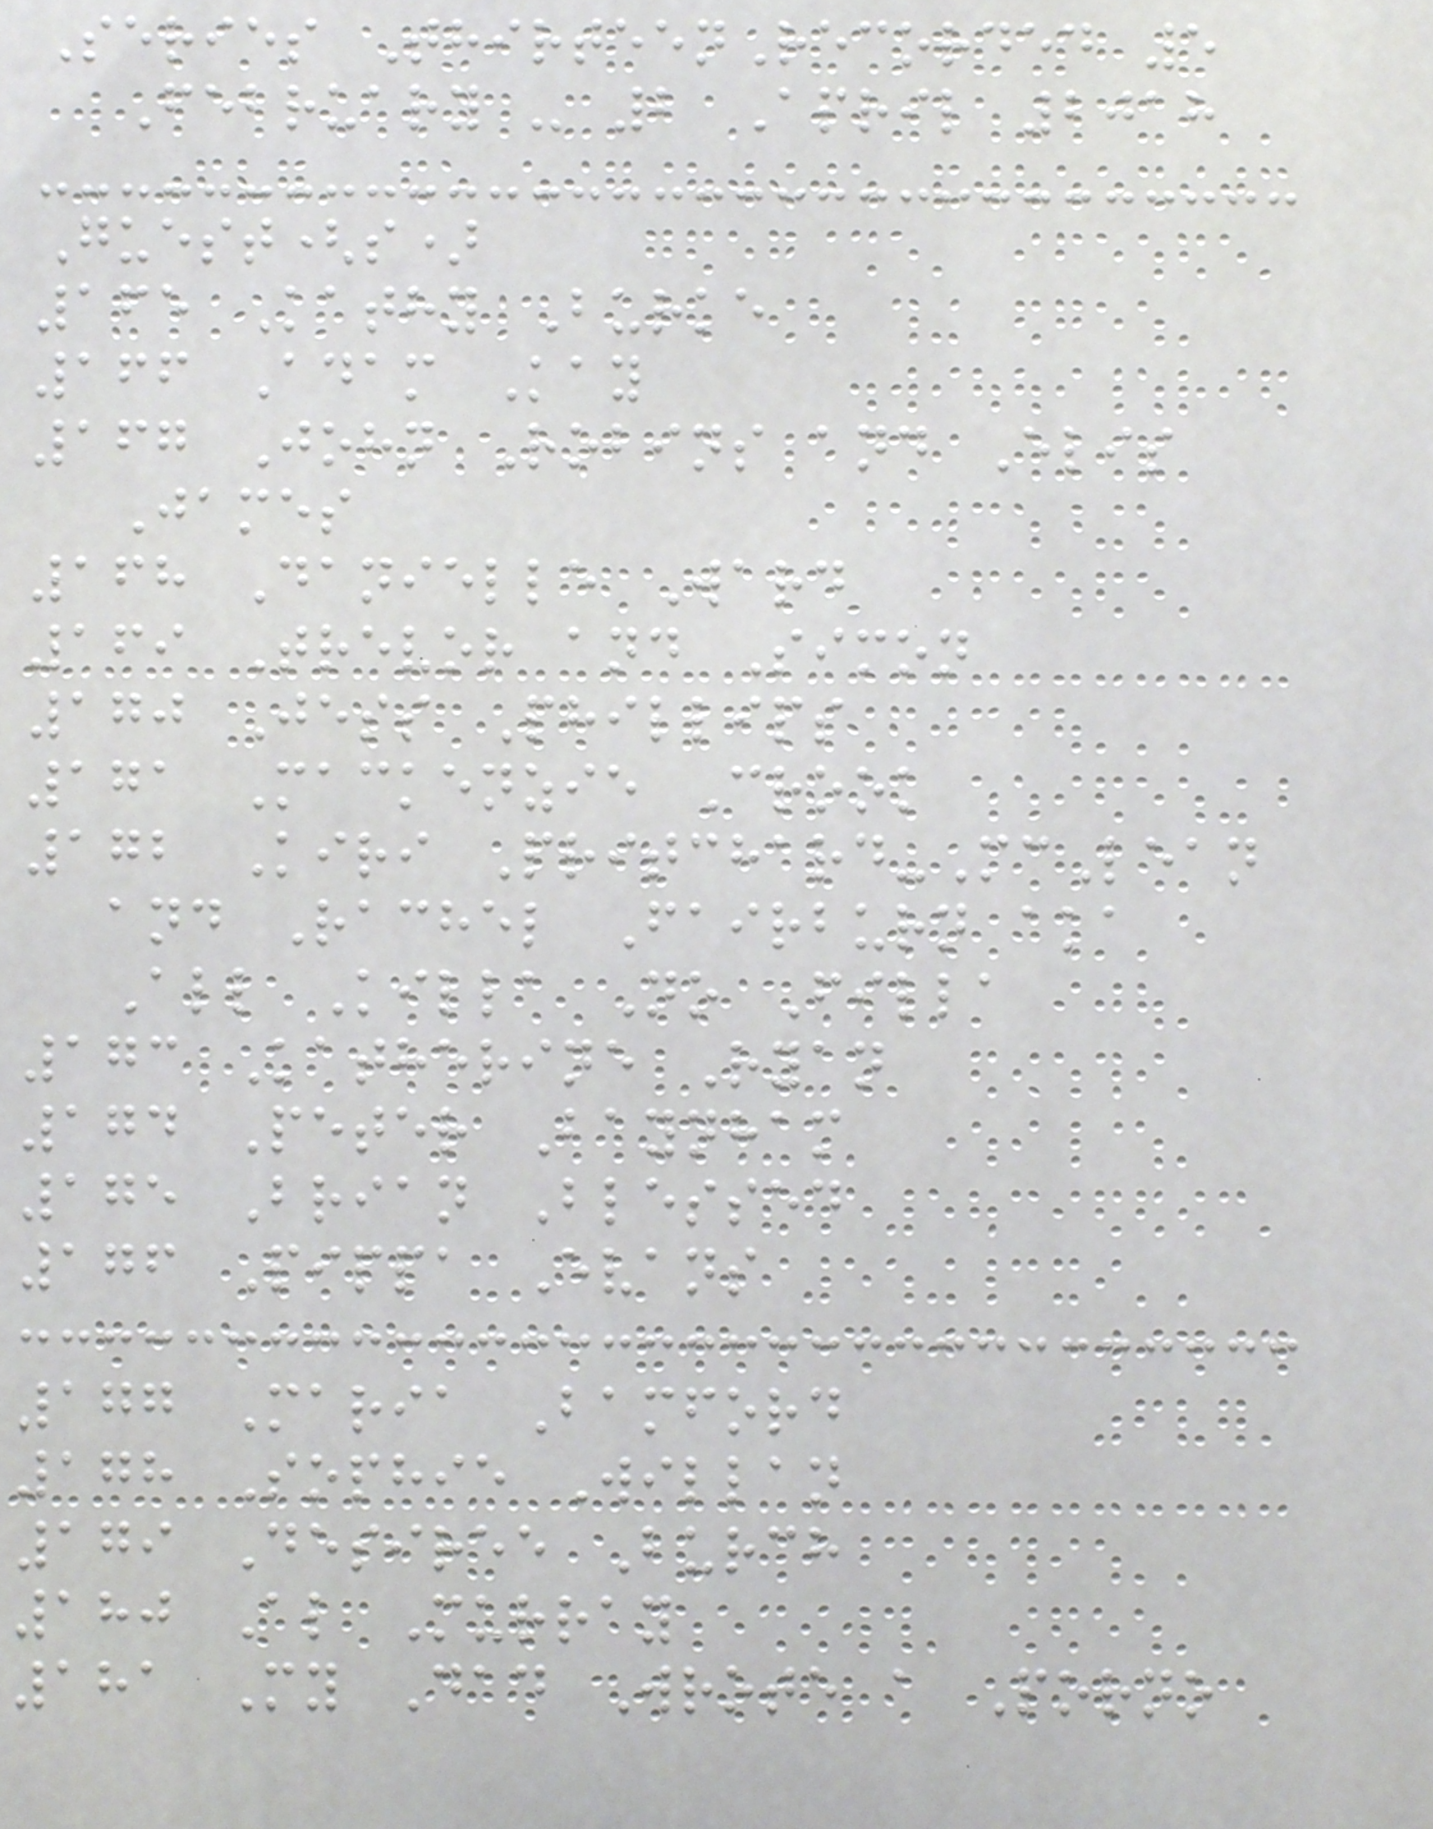Series ThirteenRecorded 5
February - 2 April 2018
Guest(s)
165 Kathy Burke
166 Adam Kay
167 John Robins and Elis
James
168 Danielle Ward
169 Trevor and Simon
170 Jess Phillips
171 Mackenzie Crook
172 Kiri Pritchard-McLean
and Rachel Fairburn aka
All Killa No Filla
173 Katherine Ryan
174 Peter Baynham
175 Brian Blessed
176 Pippa Evans
177 Maria Bamford
178 Sophie Willan
179 Desiree Burch
180 Al Murray
181 My Dad Wrote a Porno
